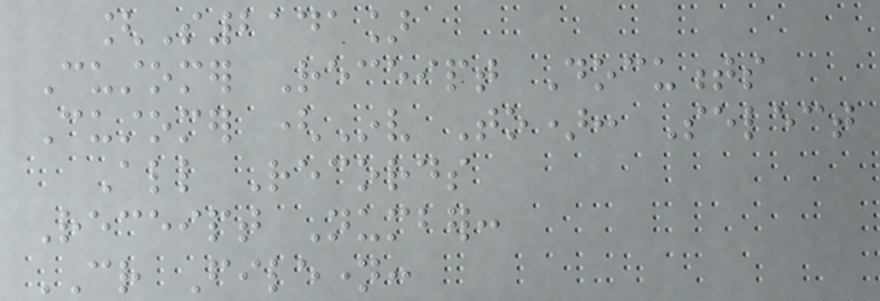[S2141]
Customer Receipt Documents
Customer (Inv To): Select
All Records
Receipt Number:
CR Filename:
